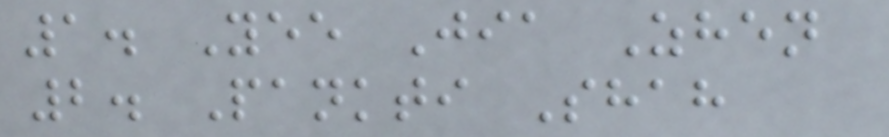1. Yee Jia Zhen
2. Pankti Shah
